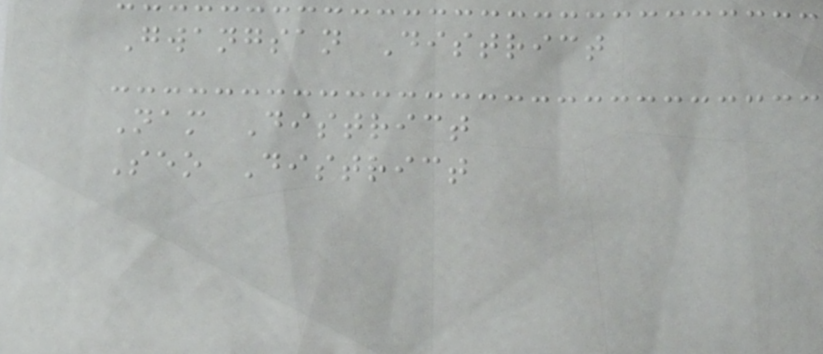Gwangsan District
Nam District
Seo District
